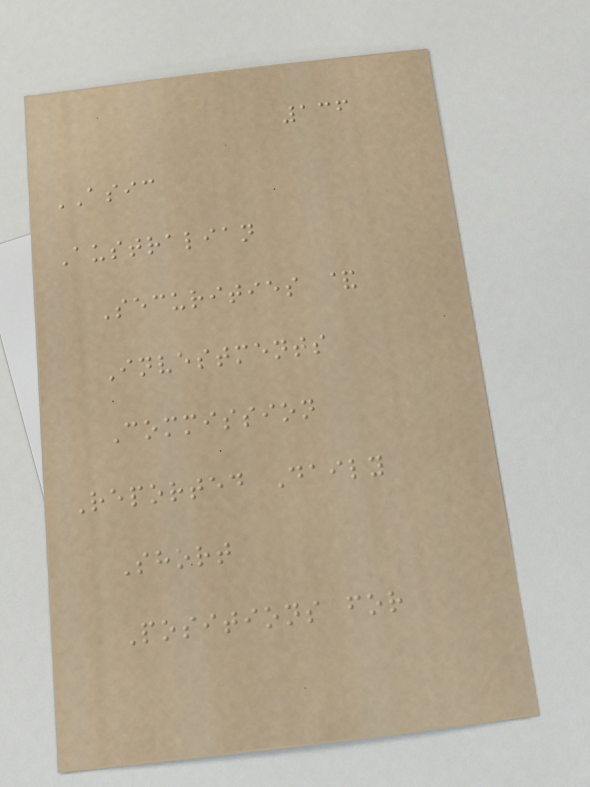136
ASIC
Australian
Securities &
Investments
Commission
Reported Daily
Short
Positions for
